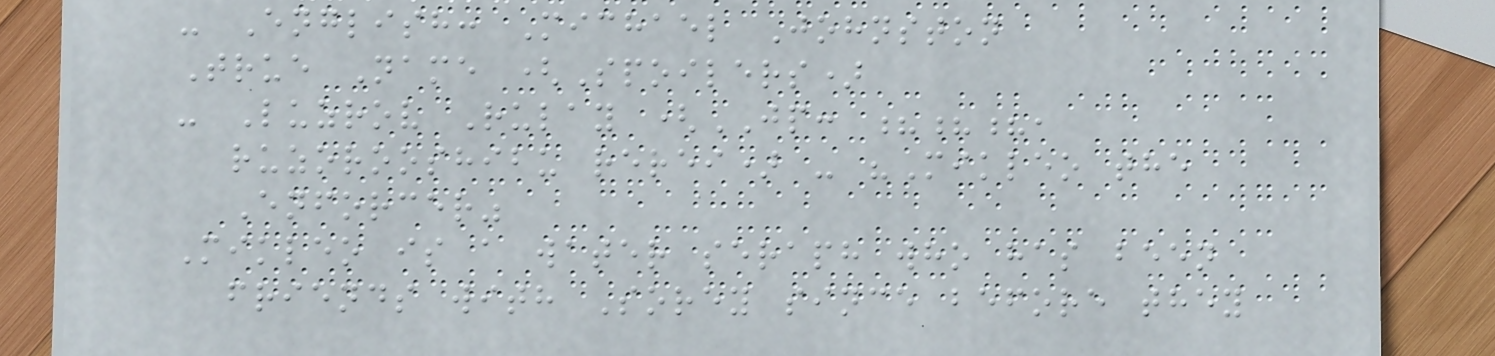- English: Michael Johnston
True Name (Spoilers)
- Luzrov Rulay (JP: ???,
ruzorooshibu rerei) - "Mikleo the
Enforcer"
Mikleo is a water seraph who has been
friends with Sorey since before they
